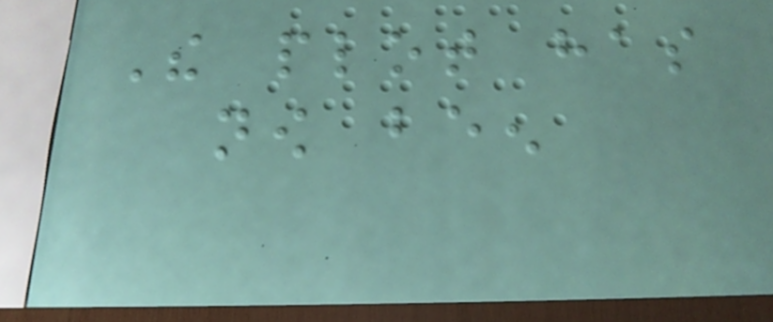The plot has
now been
